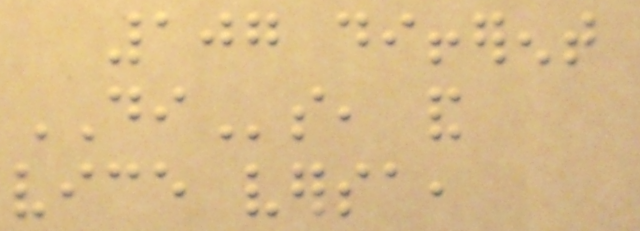107 different
DIs, and
vice versa,
